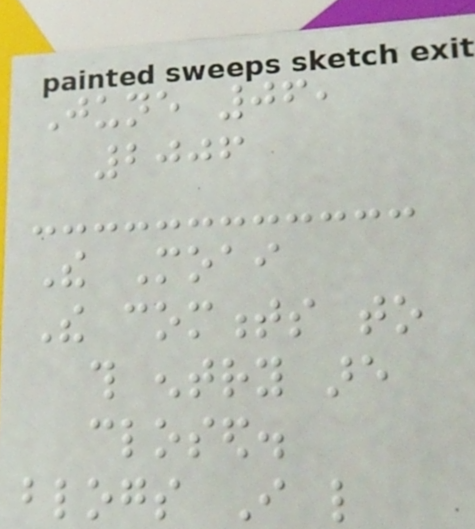June 06,
2006
The Moai
The comments to
this entry are
closed.
blogs I like
